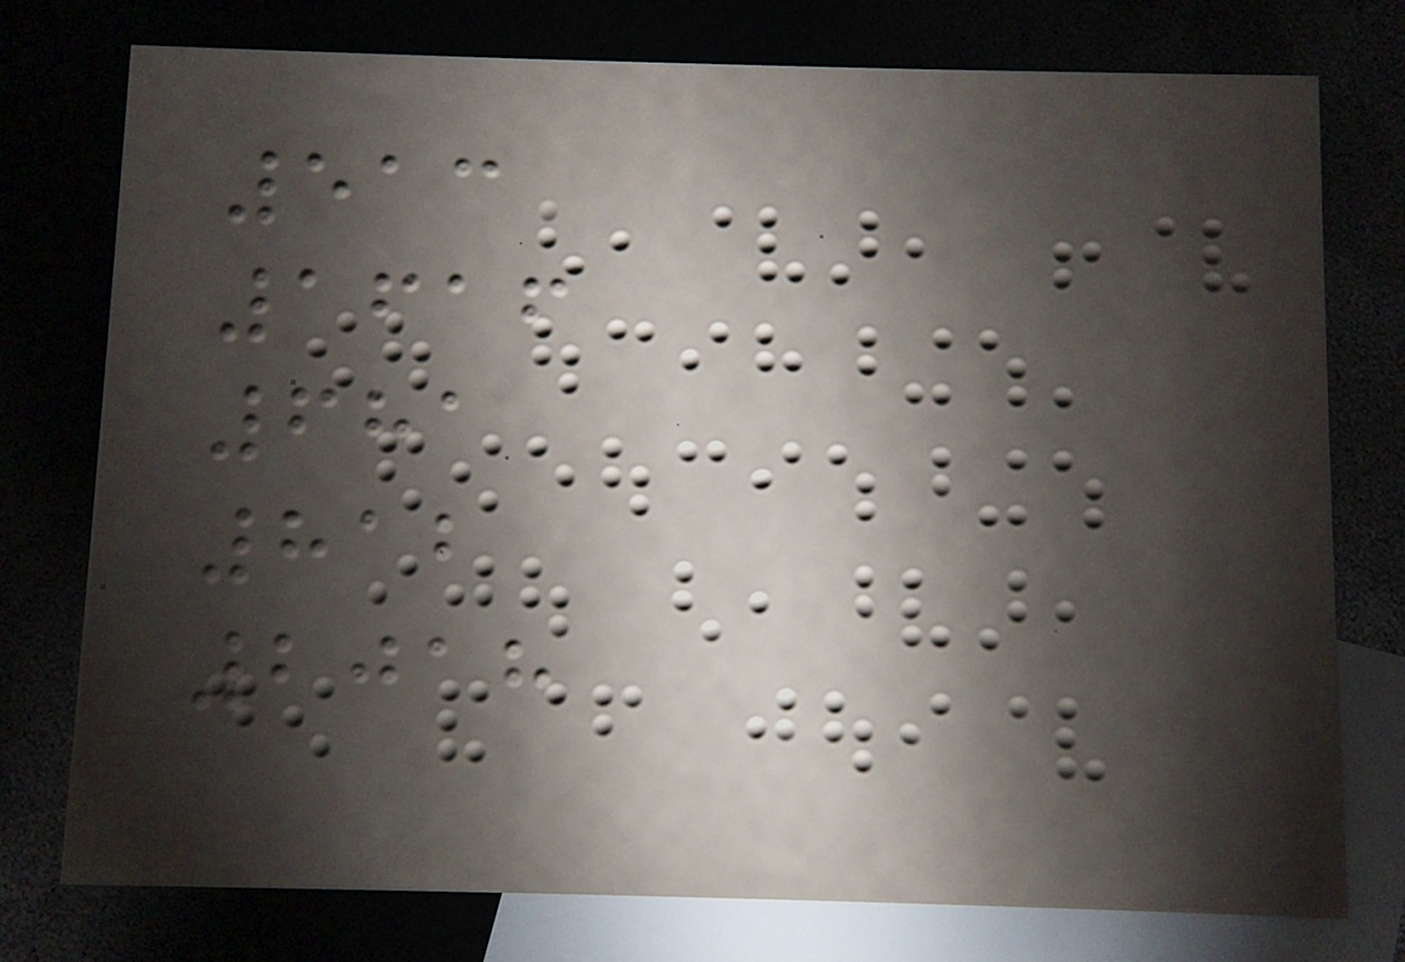513
1616
681
812
2018
